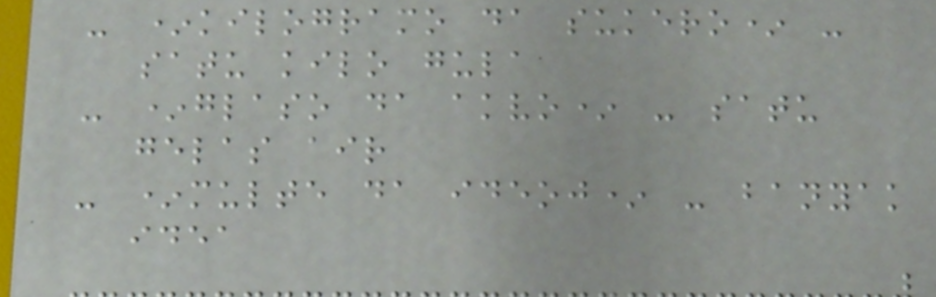- *kilogramo da sukero* -
satu kilo gula
- *glaso da akvo* - satu
gelas air
- *multe da ideoj* - banyak
idea
